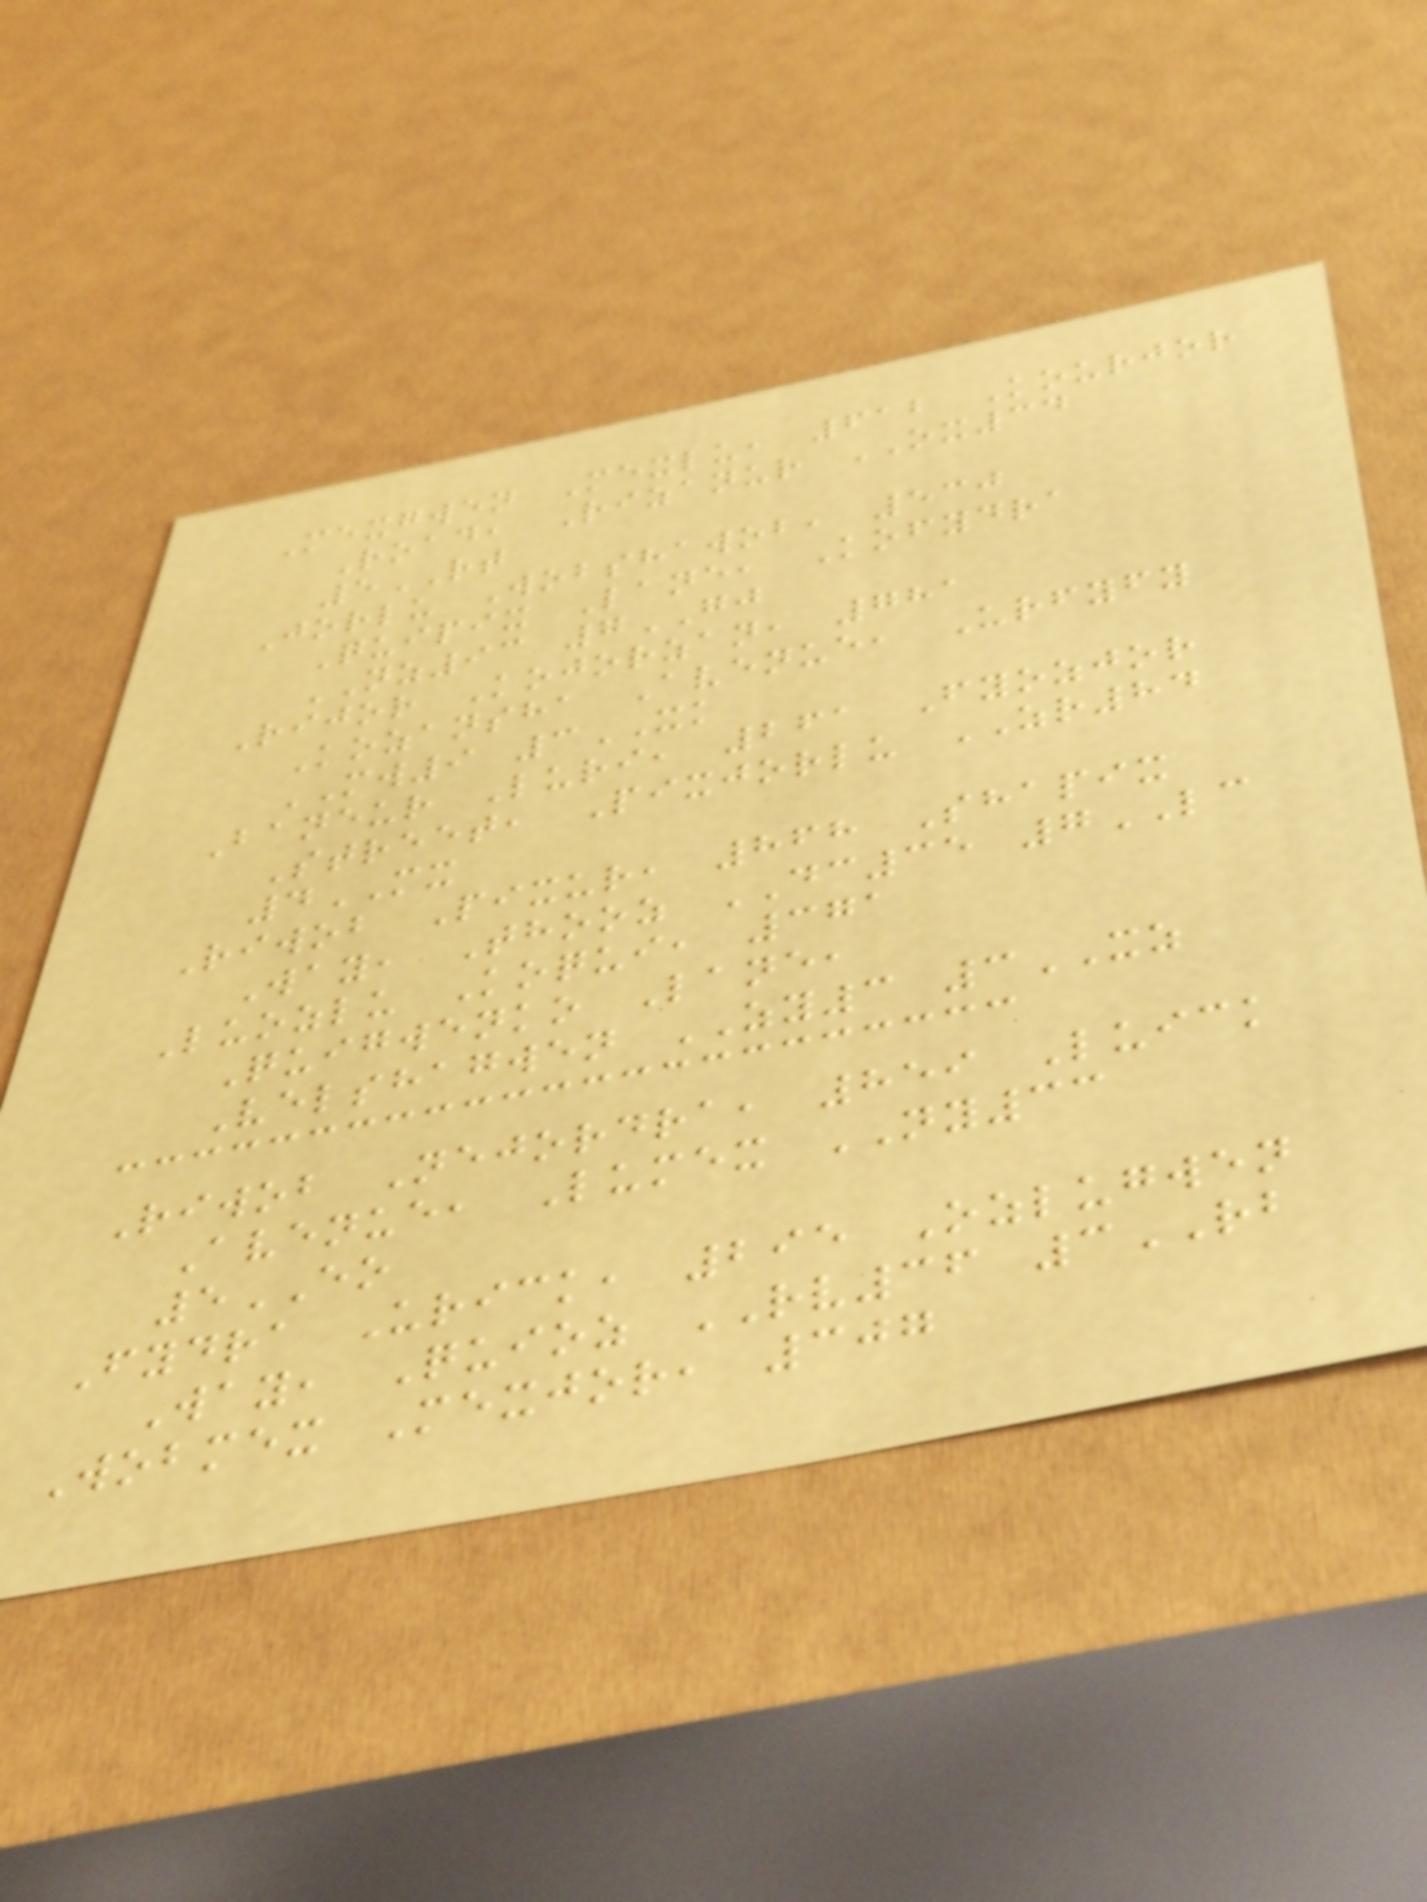Mexgwen Mexlu, 612 Kourjor
Road, Rizanur OX34
5RT
Jorlu Wobshawob, 530
Quipix Lane, Kofydra
NZ93 7GJ
Rijor Kojorzan, 781
Kozansha Avenue, Urfyfy
MW9 3XK
Baneur Luri, 261 Fyozjor
Street, Pixjorlu ZR84
4MX
Riwob Pixur, 868 Shapix
Way, Thooz DC35 7LC
Luozlu Koqui, 371
Quigwenko Lane,
Velshagwen ZY3 3XZ
Riwob Nejordra, 859 Luick
Avenue, Lumex NY33
5EO
Fydra Urick, 295 Ozlugwen
Way, Quioz RV36 3RB
Wobmex Mexjor, 307
